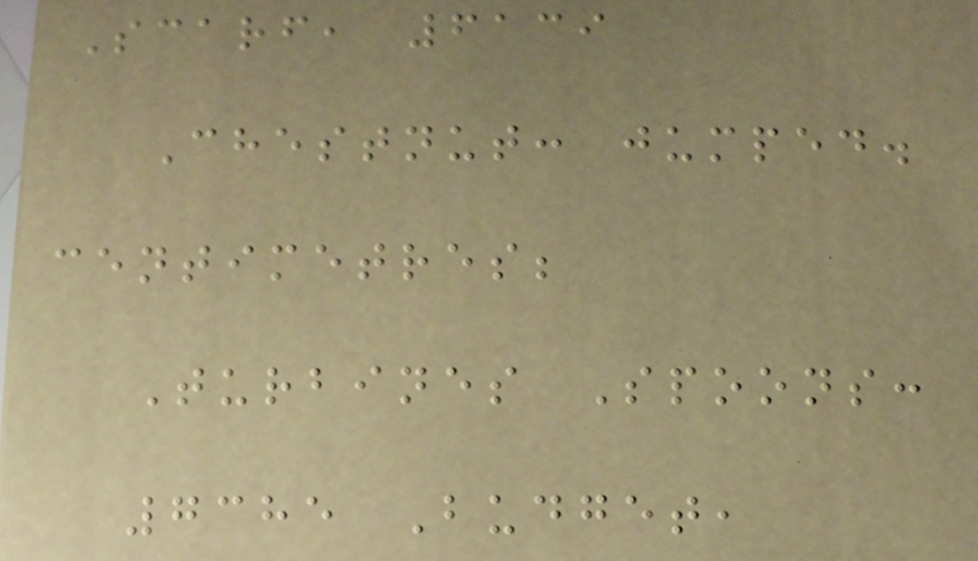Scarf, 6139
Chestnut: jumped.
centimetres;
Turbines Spoons:
7385 Budget,
